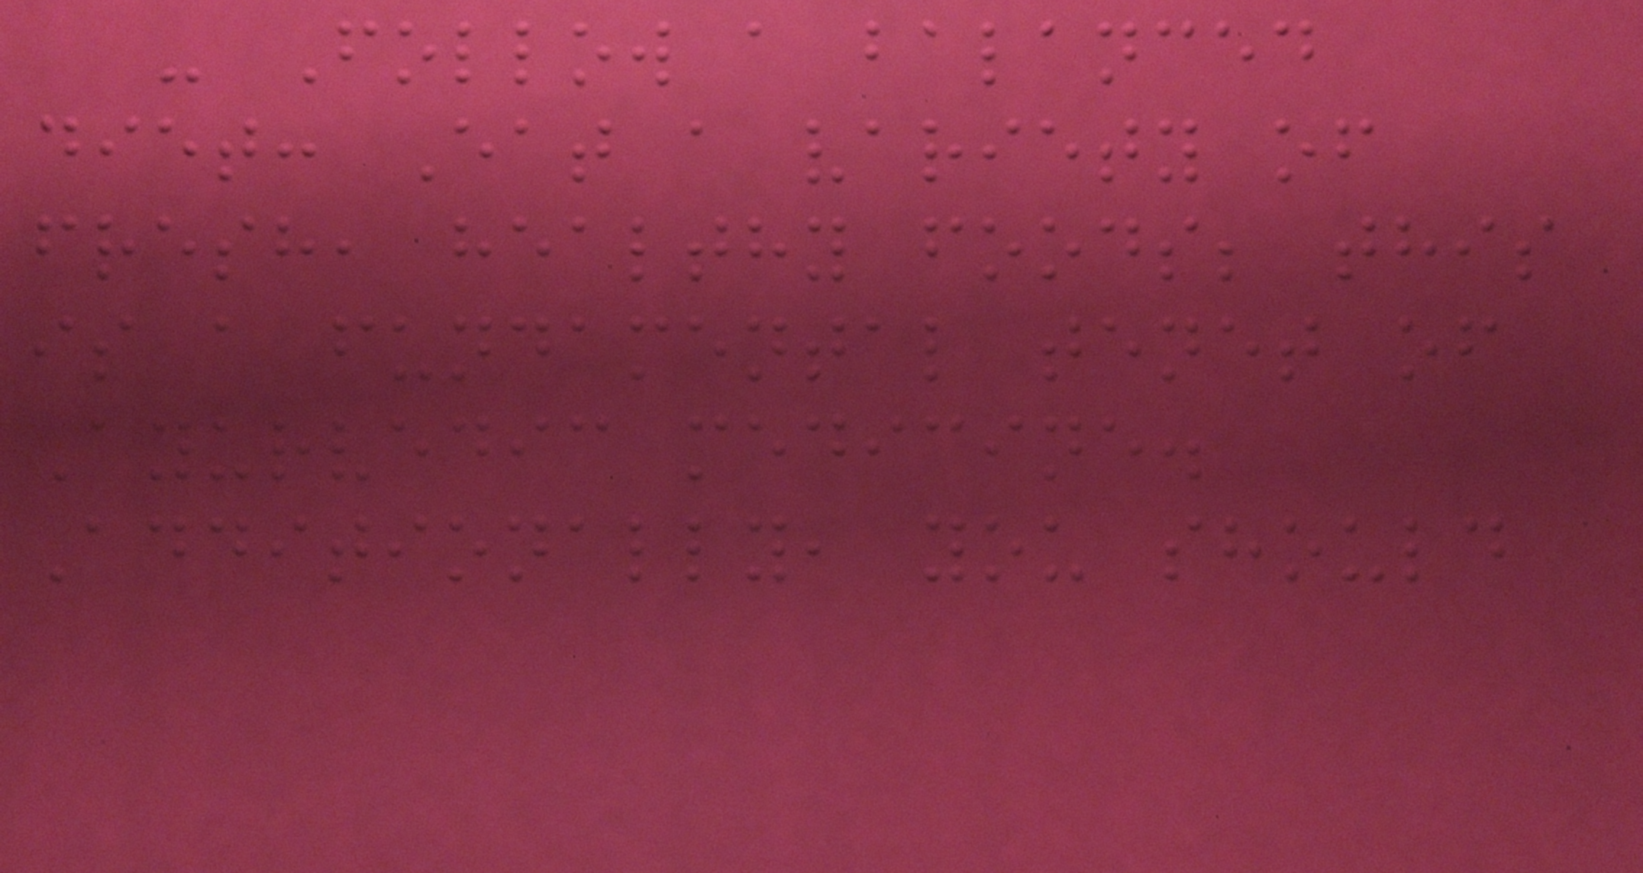- Follow a balanced
diet: Eat a variety of
fresh, healthy foods; this
is a fundamental tenet of
Ayurvedic medicine.
Additionally, you should
